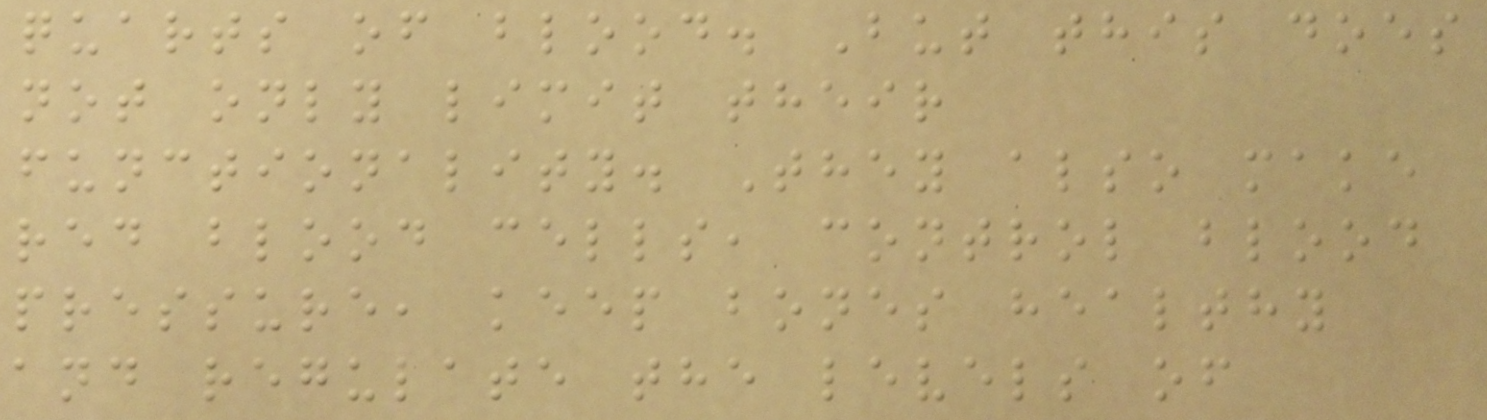quarts of blood. But this does
not only limit their
functionality. They also make
red blood cells, control blood
pressure, keep bones healthy
and regulate the levels of
